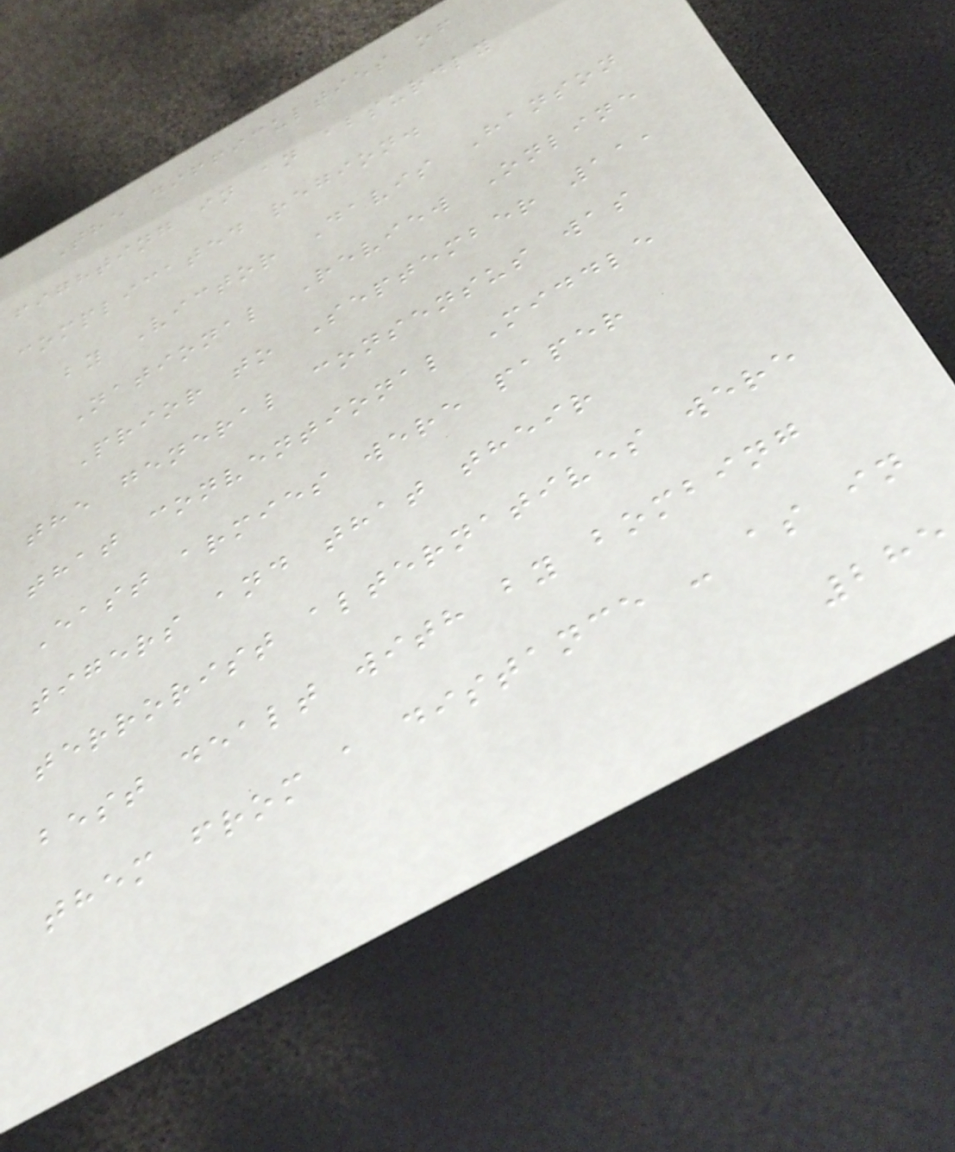The difficulties of
fighting in an absurdly
complicated region.
by Victor Davis Hanson
National Review Online
Prior to September 11,
the general consensus was
that conventional Middle
East armies were paper
tigers and that their
terrorist alternatives were
best dealt with by bombing
them from a distance - as in
285
